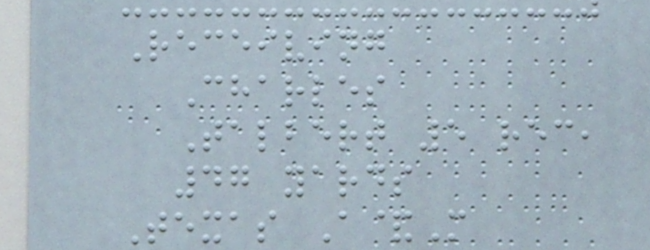Receiving
Charles
Talbert 5 rec,
47 yards
Texas A&M
